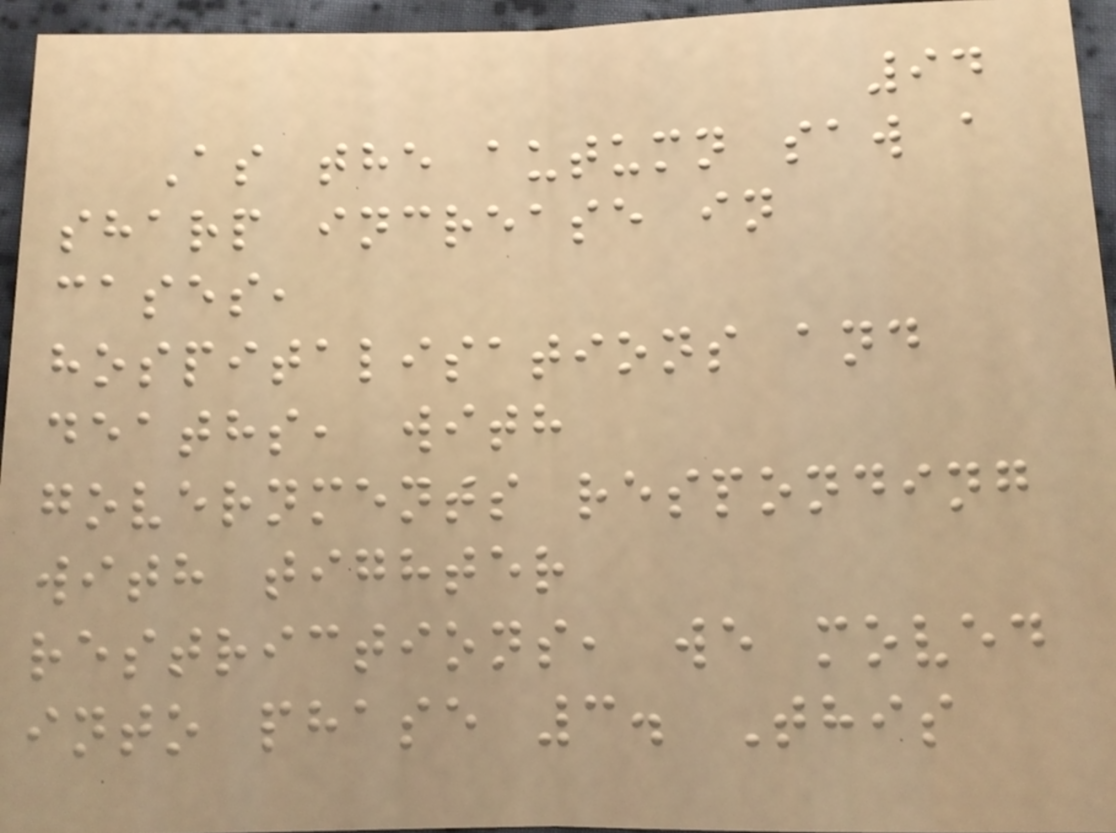94
As the autumn saw a
sharp increase in
cases,
hospitalisations and
deaths, with
governments responding
with tighter
restrictions, we moved
into phase 3. This
